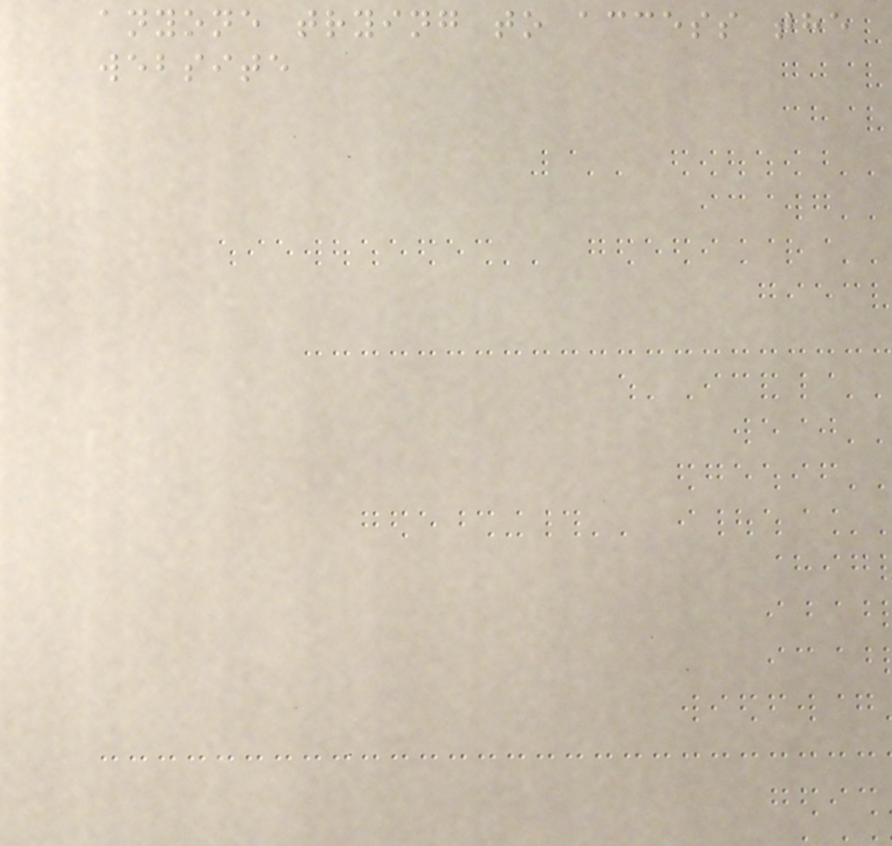anyone trying to access the
website
